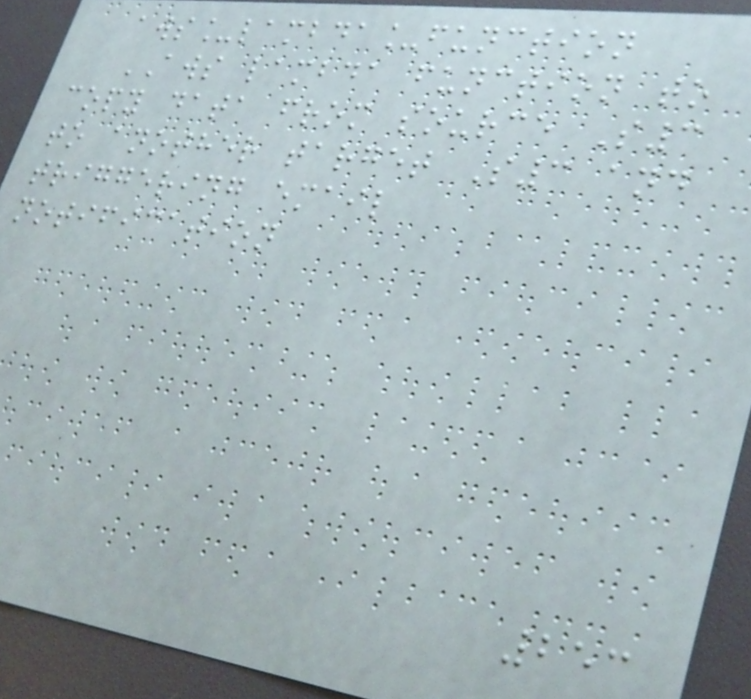aws_lambda_function
AWS lambda function to
copy data from source S3
to another target S3 and
triggering email
notification
253
